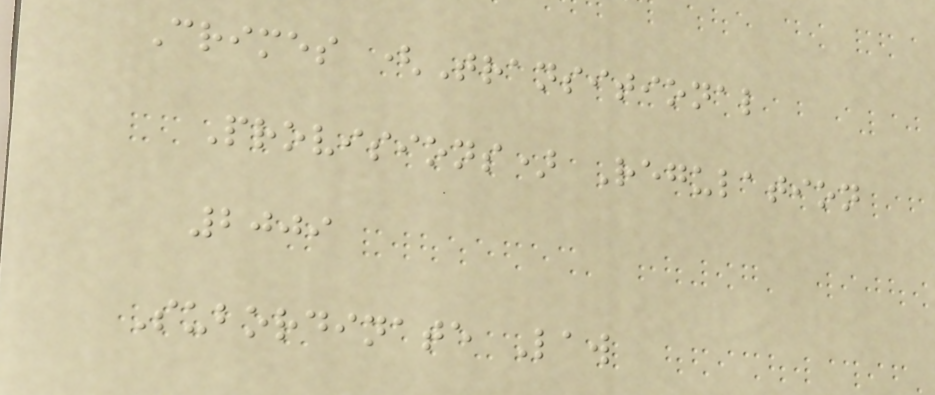Crimes (Transitional
Provisions) Regulation
2009
Subordinate Law
